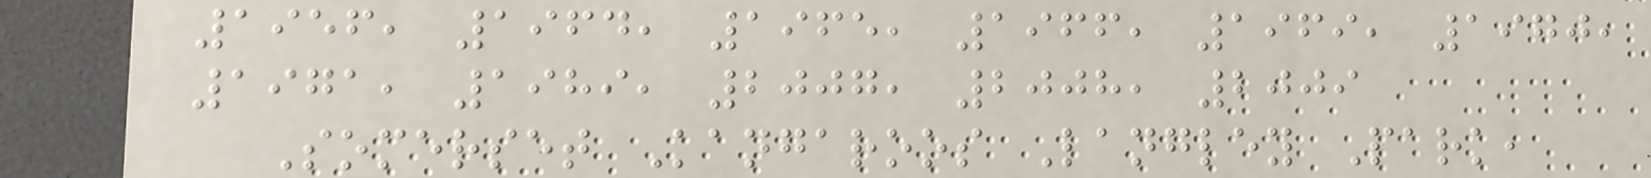1956, 1964, 1965, 1966, 1969, 1970,
1971, 1989, 2007, 2008, 2009
Somerset Kangaroos Langley Park,
